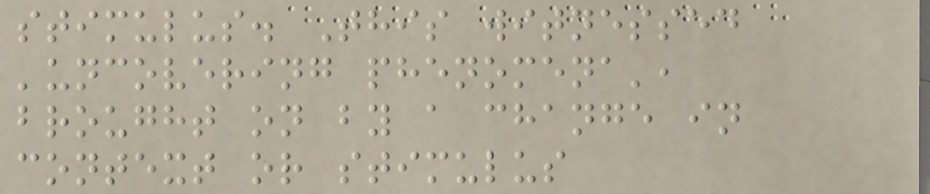stimulus. This witnessed
'uncovering phenomena',
brought on by a change in
context or stimulus
